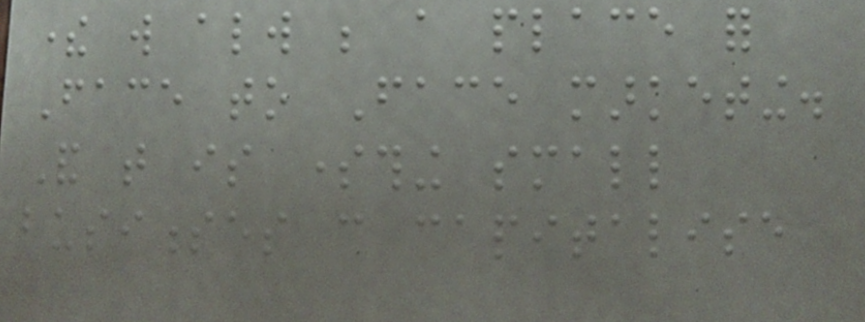there will always be a place for
Face to Face marketing.
And that is something small
businesses can capitalise
